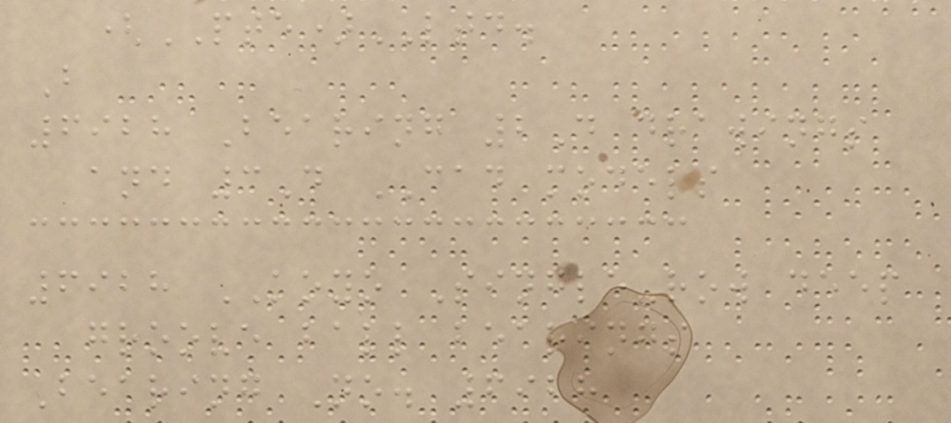(PTE)LTD.
B
6928 Bearing 2D drawings
and 3D CAD models
6928 KOYO Single-row deep
groove ball bearings
Bearing No. 6928
